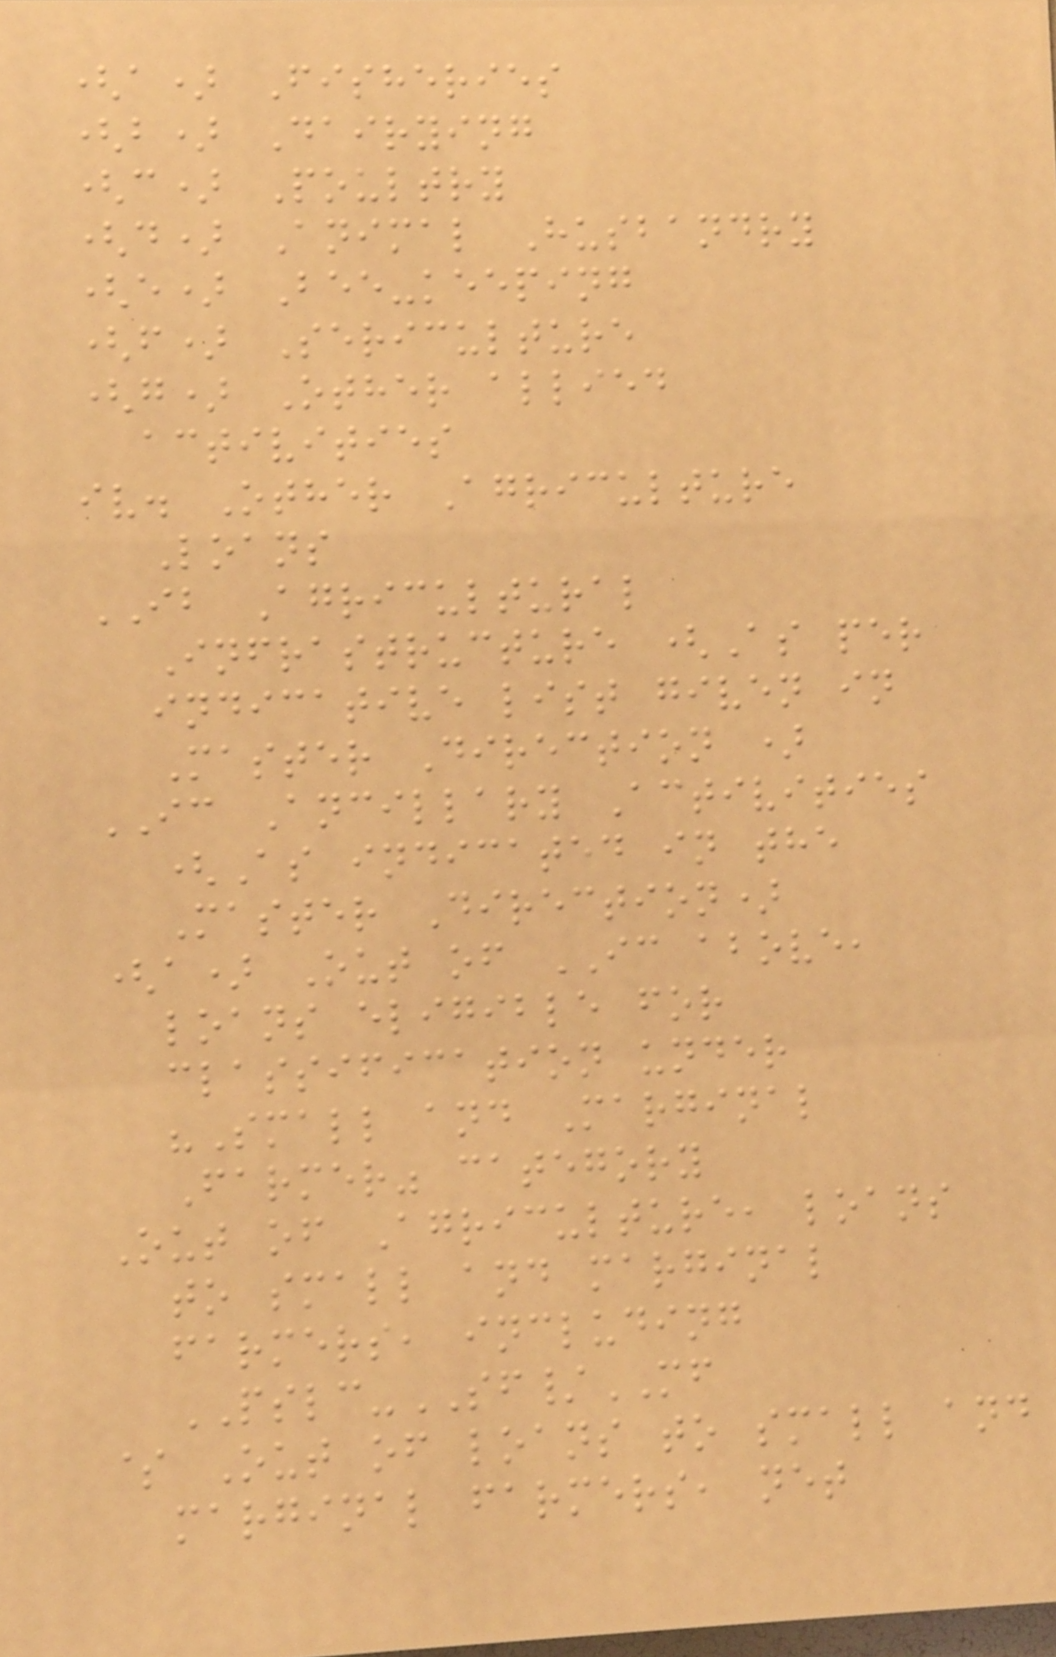(a) Fisheries
(b) Dairying
(c) Poultry
(d) Animal Husbandry
(e) Bee-keeping
(f) Sericulture
(g) Other allied
activities
iv. Other Agriculture
Loans
IB Agricultural
Infrastructure (As per
indicative list given in
Master Direction )
IC Ancillary Activities
(As indicated in the
Master Direction)
(a) Out of IC above,
loans eligible for
classification under
"Small and Marginal
Farmer" category
Out of Agriculture, loans
to small and marginal
farmers, including
PSLC-SF/MF
$ Out of loans to small and
marginal farmers, net
